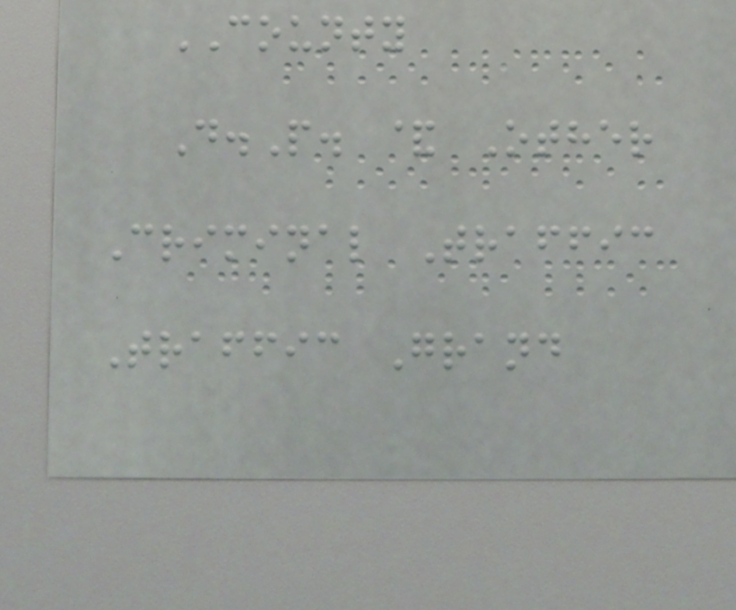COUNTY
D.P. & Other
Criminal Traffic
Traffic Grand
